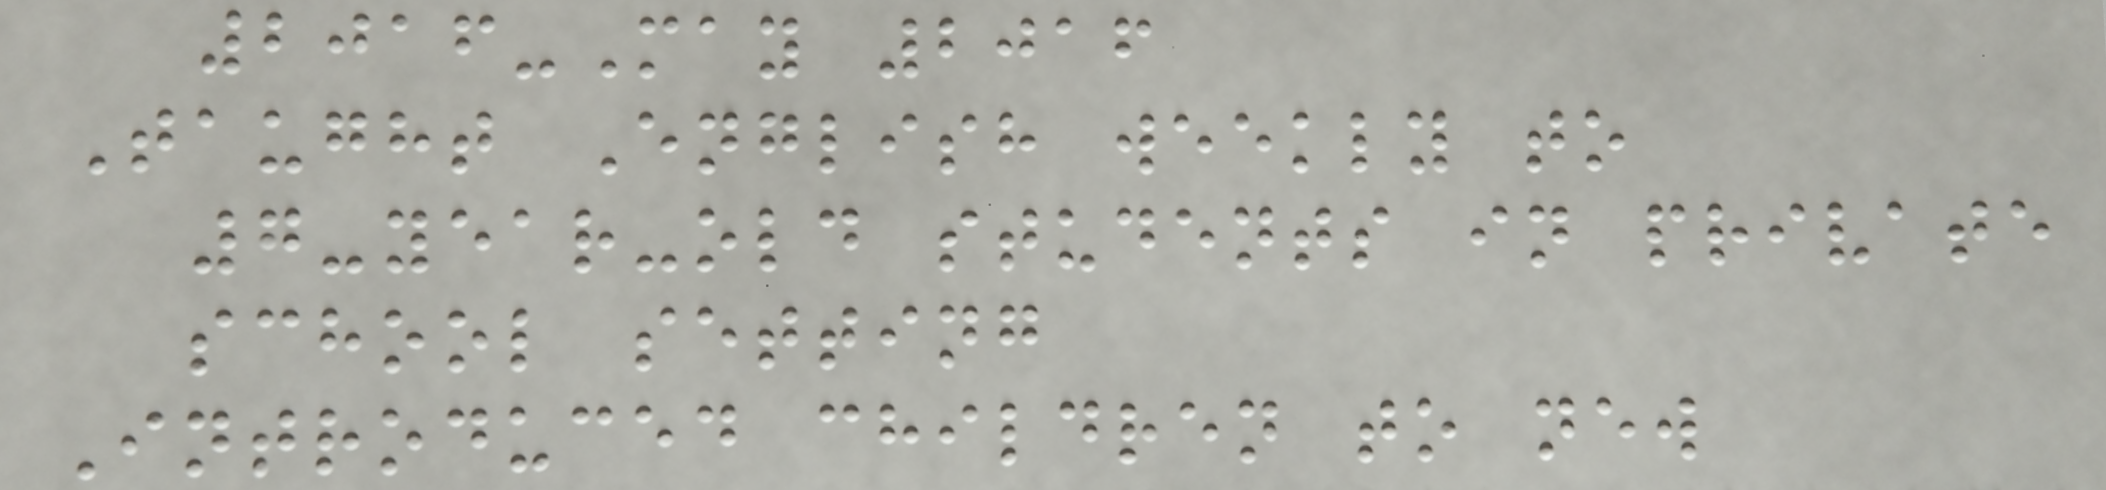2016-May 2016
Taught English weekly to
7-year-old students in private
school setting
Introduced children to new
